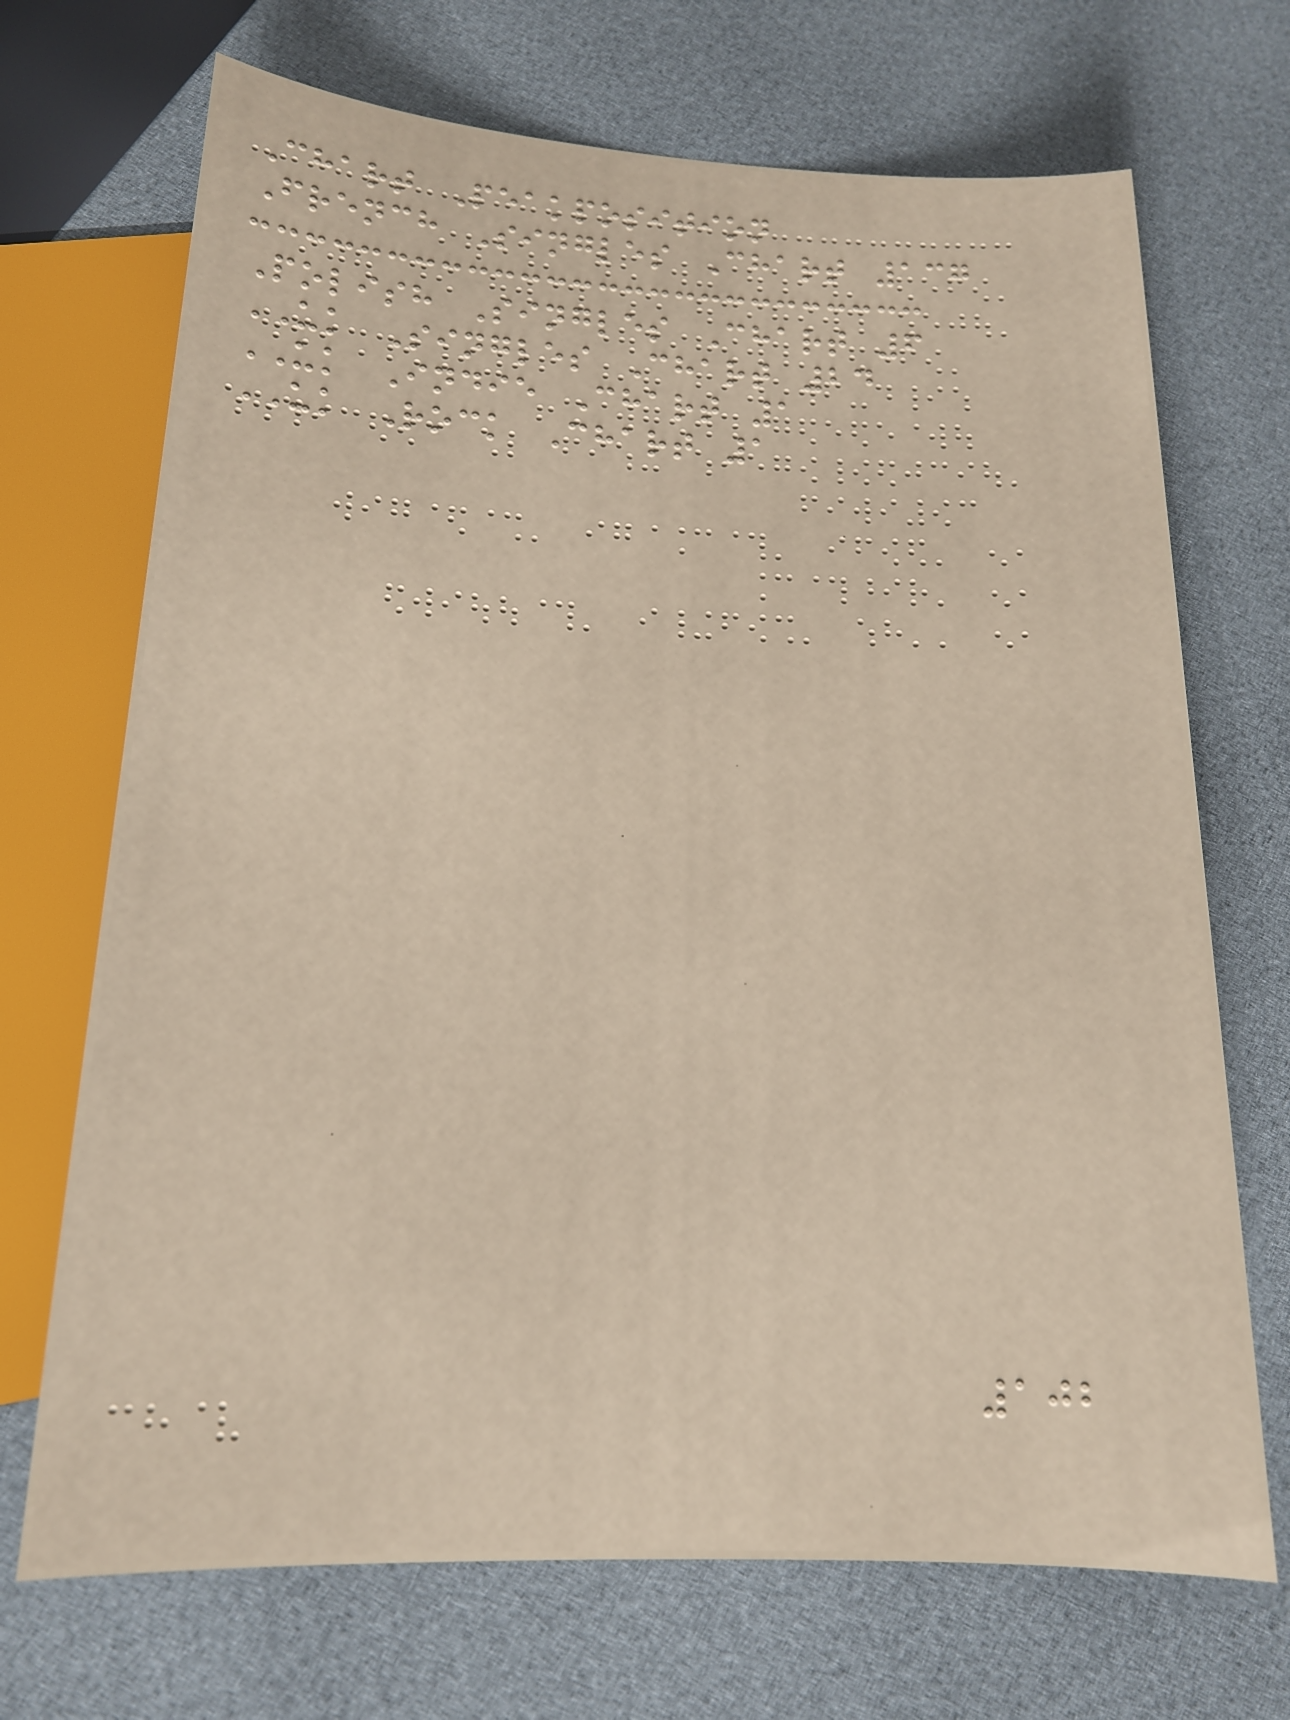Chart Peakposition
French Singles Chart 137
Polish Singles Chart 6
UK Singles Chart 24
UK Indie Chart 1
UK Rock Chart 1
102
